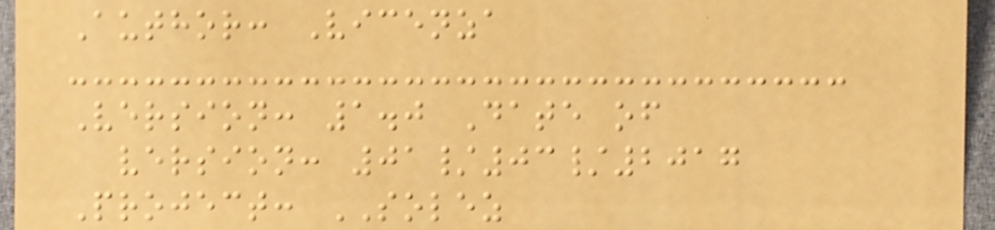Author: Vicenza
Version: 1.0 Date of
version: 01/03/2017
Project: SOLEZ
